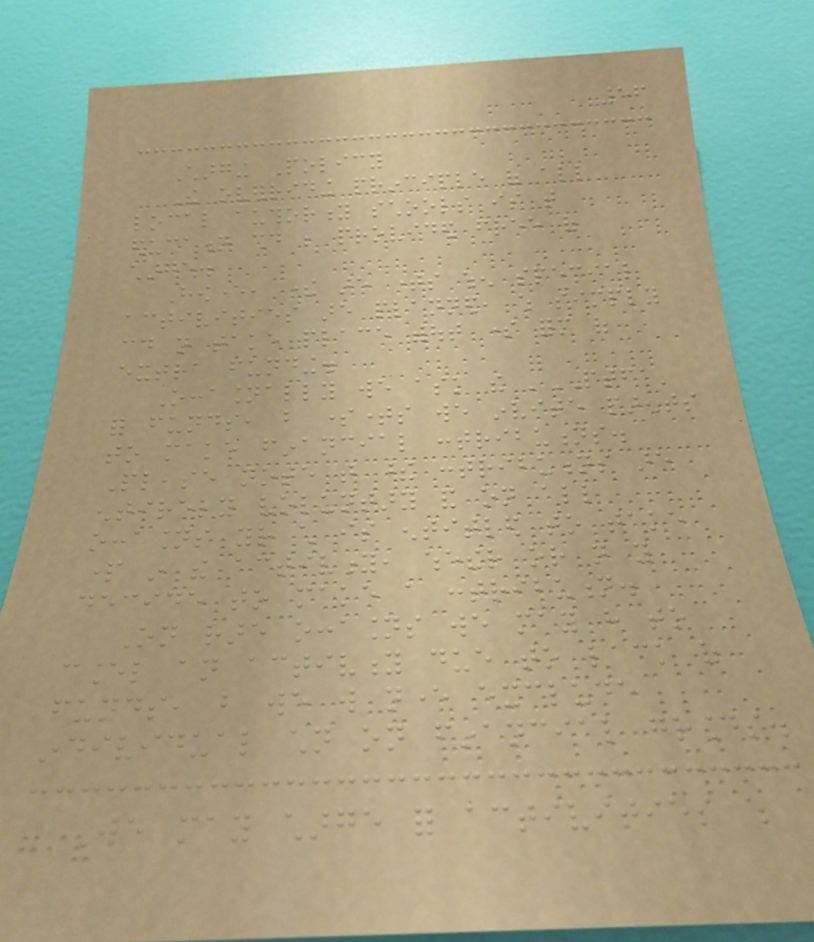56
Charging Policy
The overriding principle of all
local authority schools is that
education should be provided free of
charge.
However, there are times when special
activities are planned, which simply
could not take place without some form of
extra funding.
Occasionally we ask the 'PTFA'
for funds, but sometimes we invite parents
to make financial contributions.
Please note that these contributions are
entirely voluntary and on all
occasions your child is entitled to take
part in the activity, whether or not you
decide to make a contribution.
On rare occasions we may have to
cancel an activity due to lack of
funds, but we will never exclude
individual children on financial grounds.
We may charge for activities which
